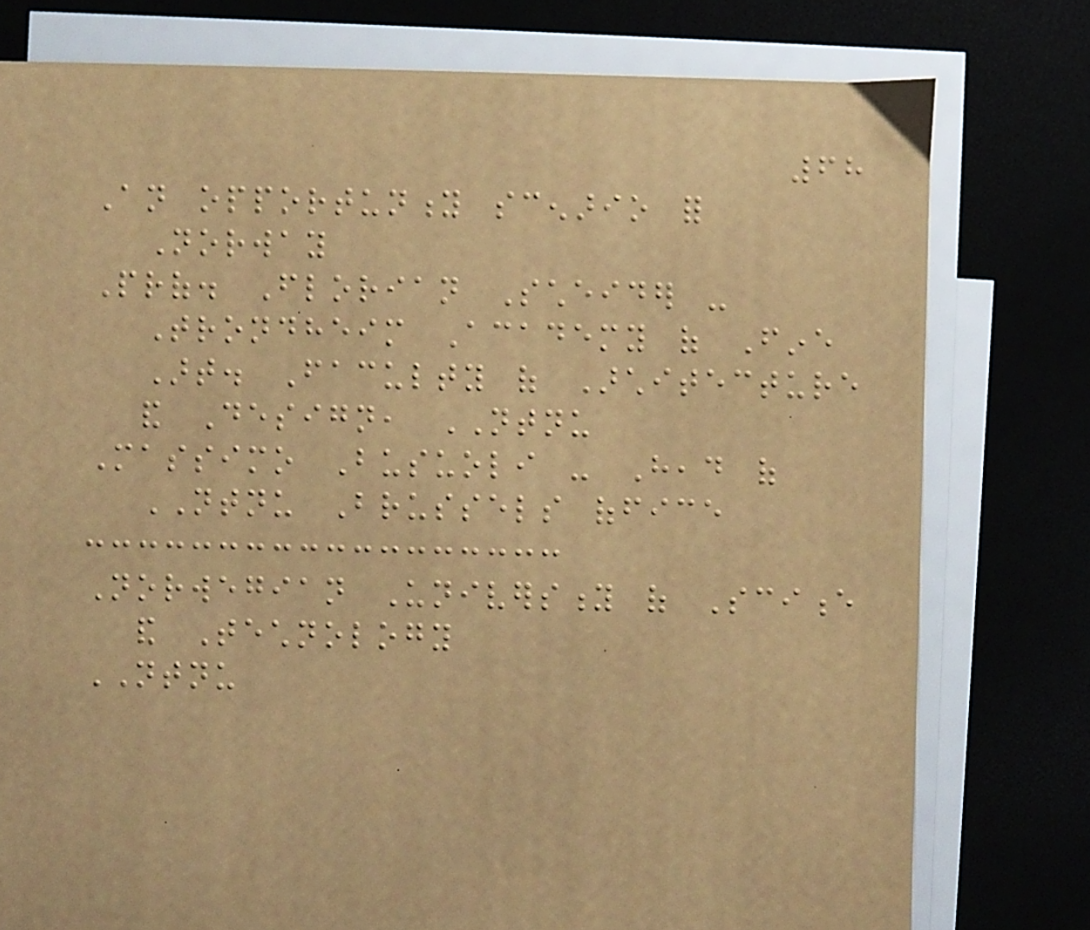68
An opportunity scenario for
Norway
Prof. Florian Scheider -
Trondheim Academy of Fine
Art. Faculty of Architecture
and Design, NTNU
Massimo Busuoli - Head of
NTNU Brussels office
Norwegian University of Science
and Technology
NTNU
